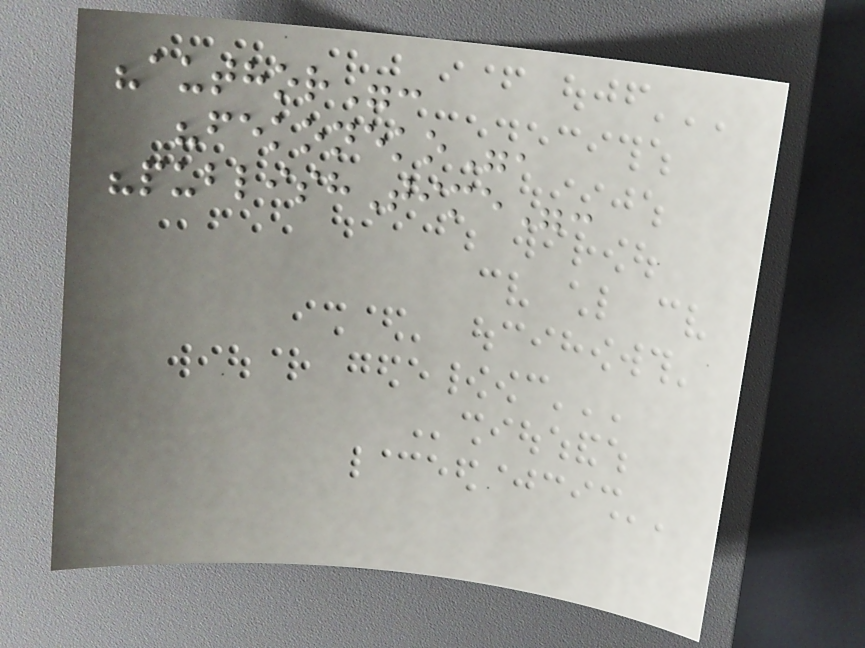"author":
"fekoneko",
"publishTime":
